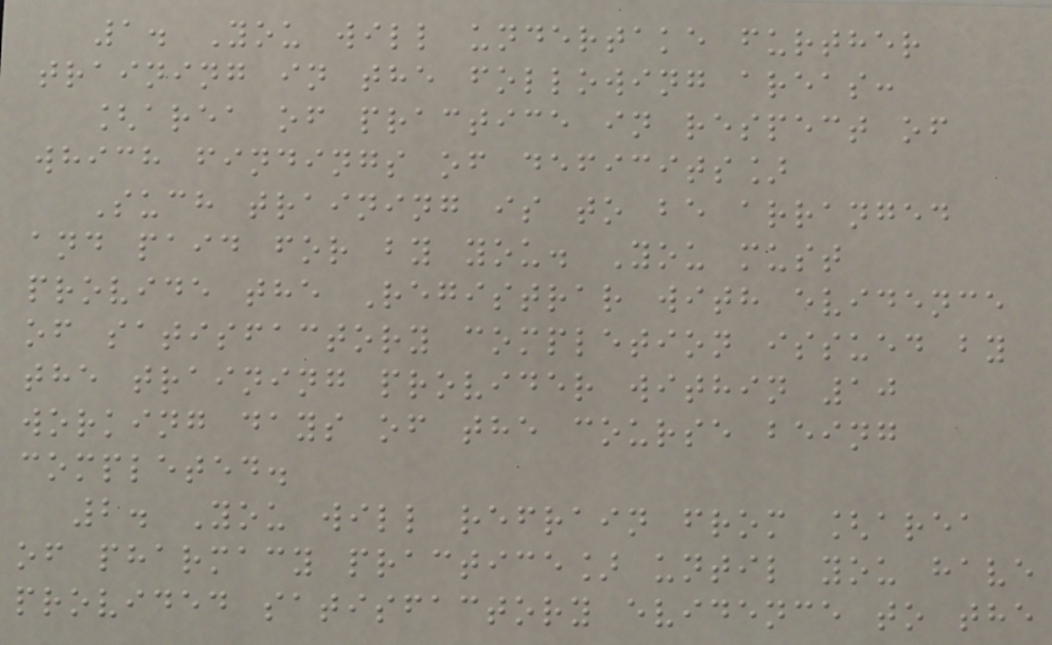1. You will undertake further
training in the following areas:
[area of practice in respect of
which findings of deficits]
Such training is to be arranged
and paid for by you. You must
provide the Registrar with evidence
of satisfactory completion issued by
the training provider within 10
working days of the course being
completed.
2. You will refrain from [area
of pharmacy practice] until you have
provided satisfactory evidence to the
